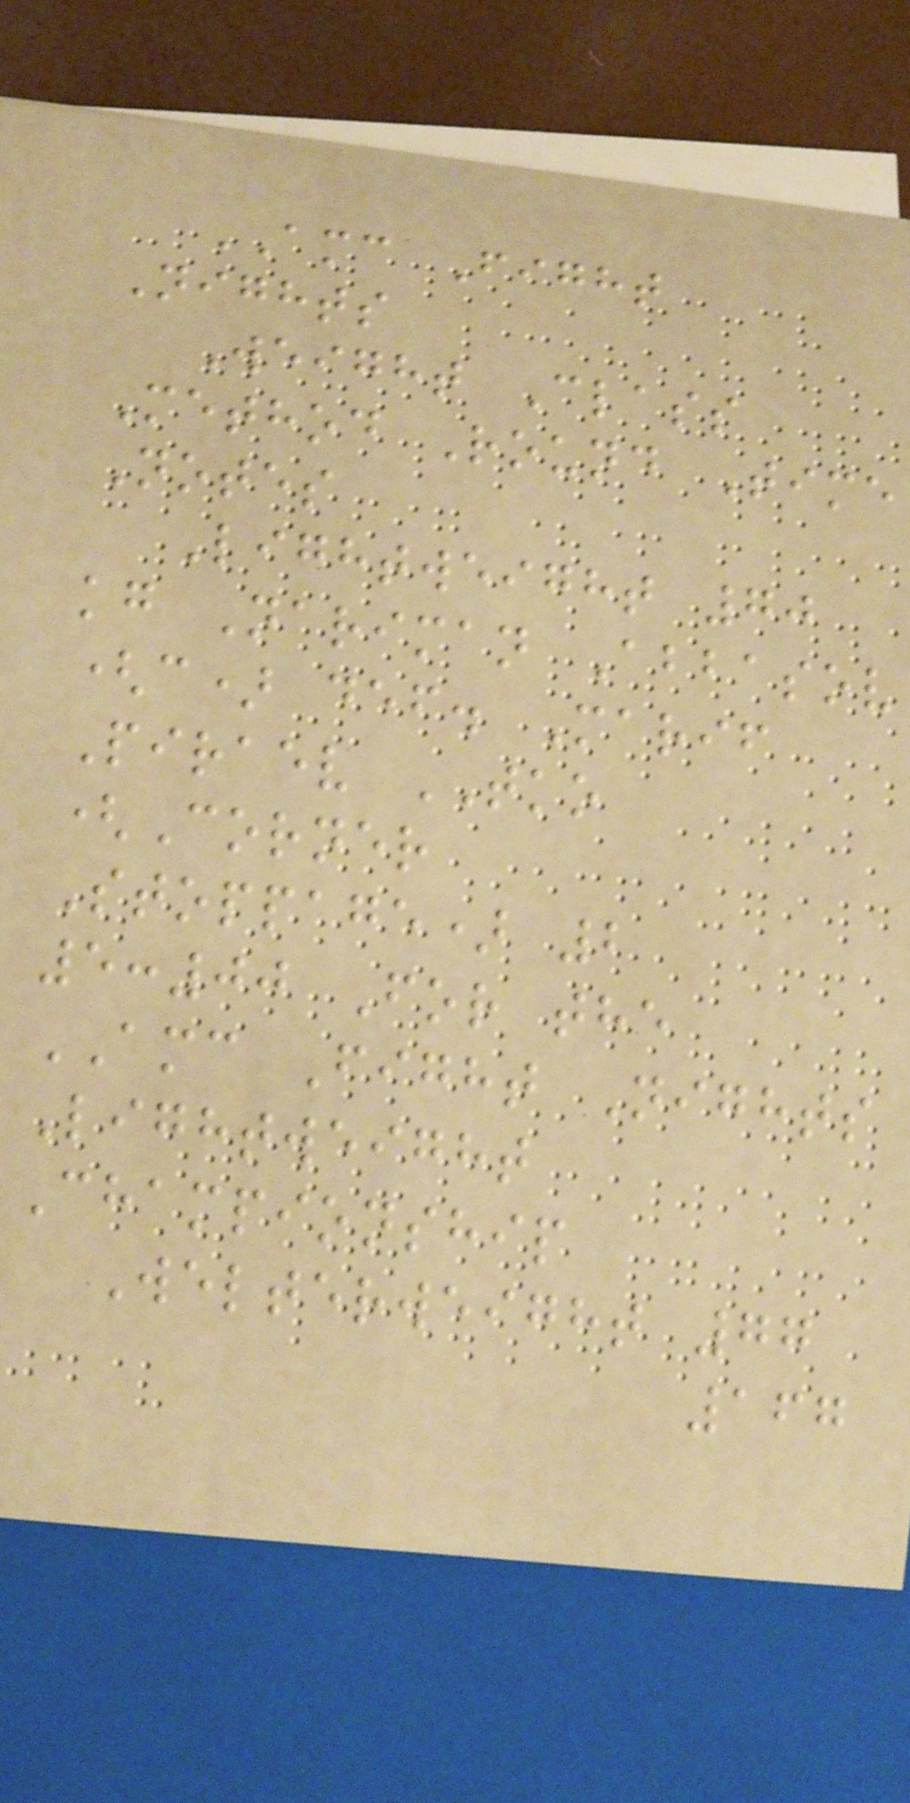AMC Fight
Nights
Weight Class
Method Round Time
Notes
Lightweight 70
kg Nariman Abbasov
(c) def. Marif
Piraev TKO
(Corner
Stoppage) 2
5:00 For the
AMC Fight Nights
Lightweight
Championship
Welterweight 77
167
